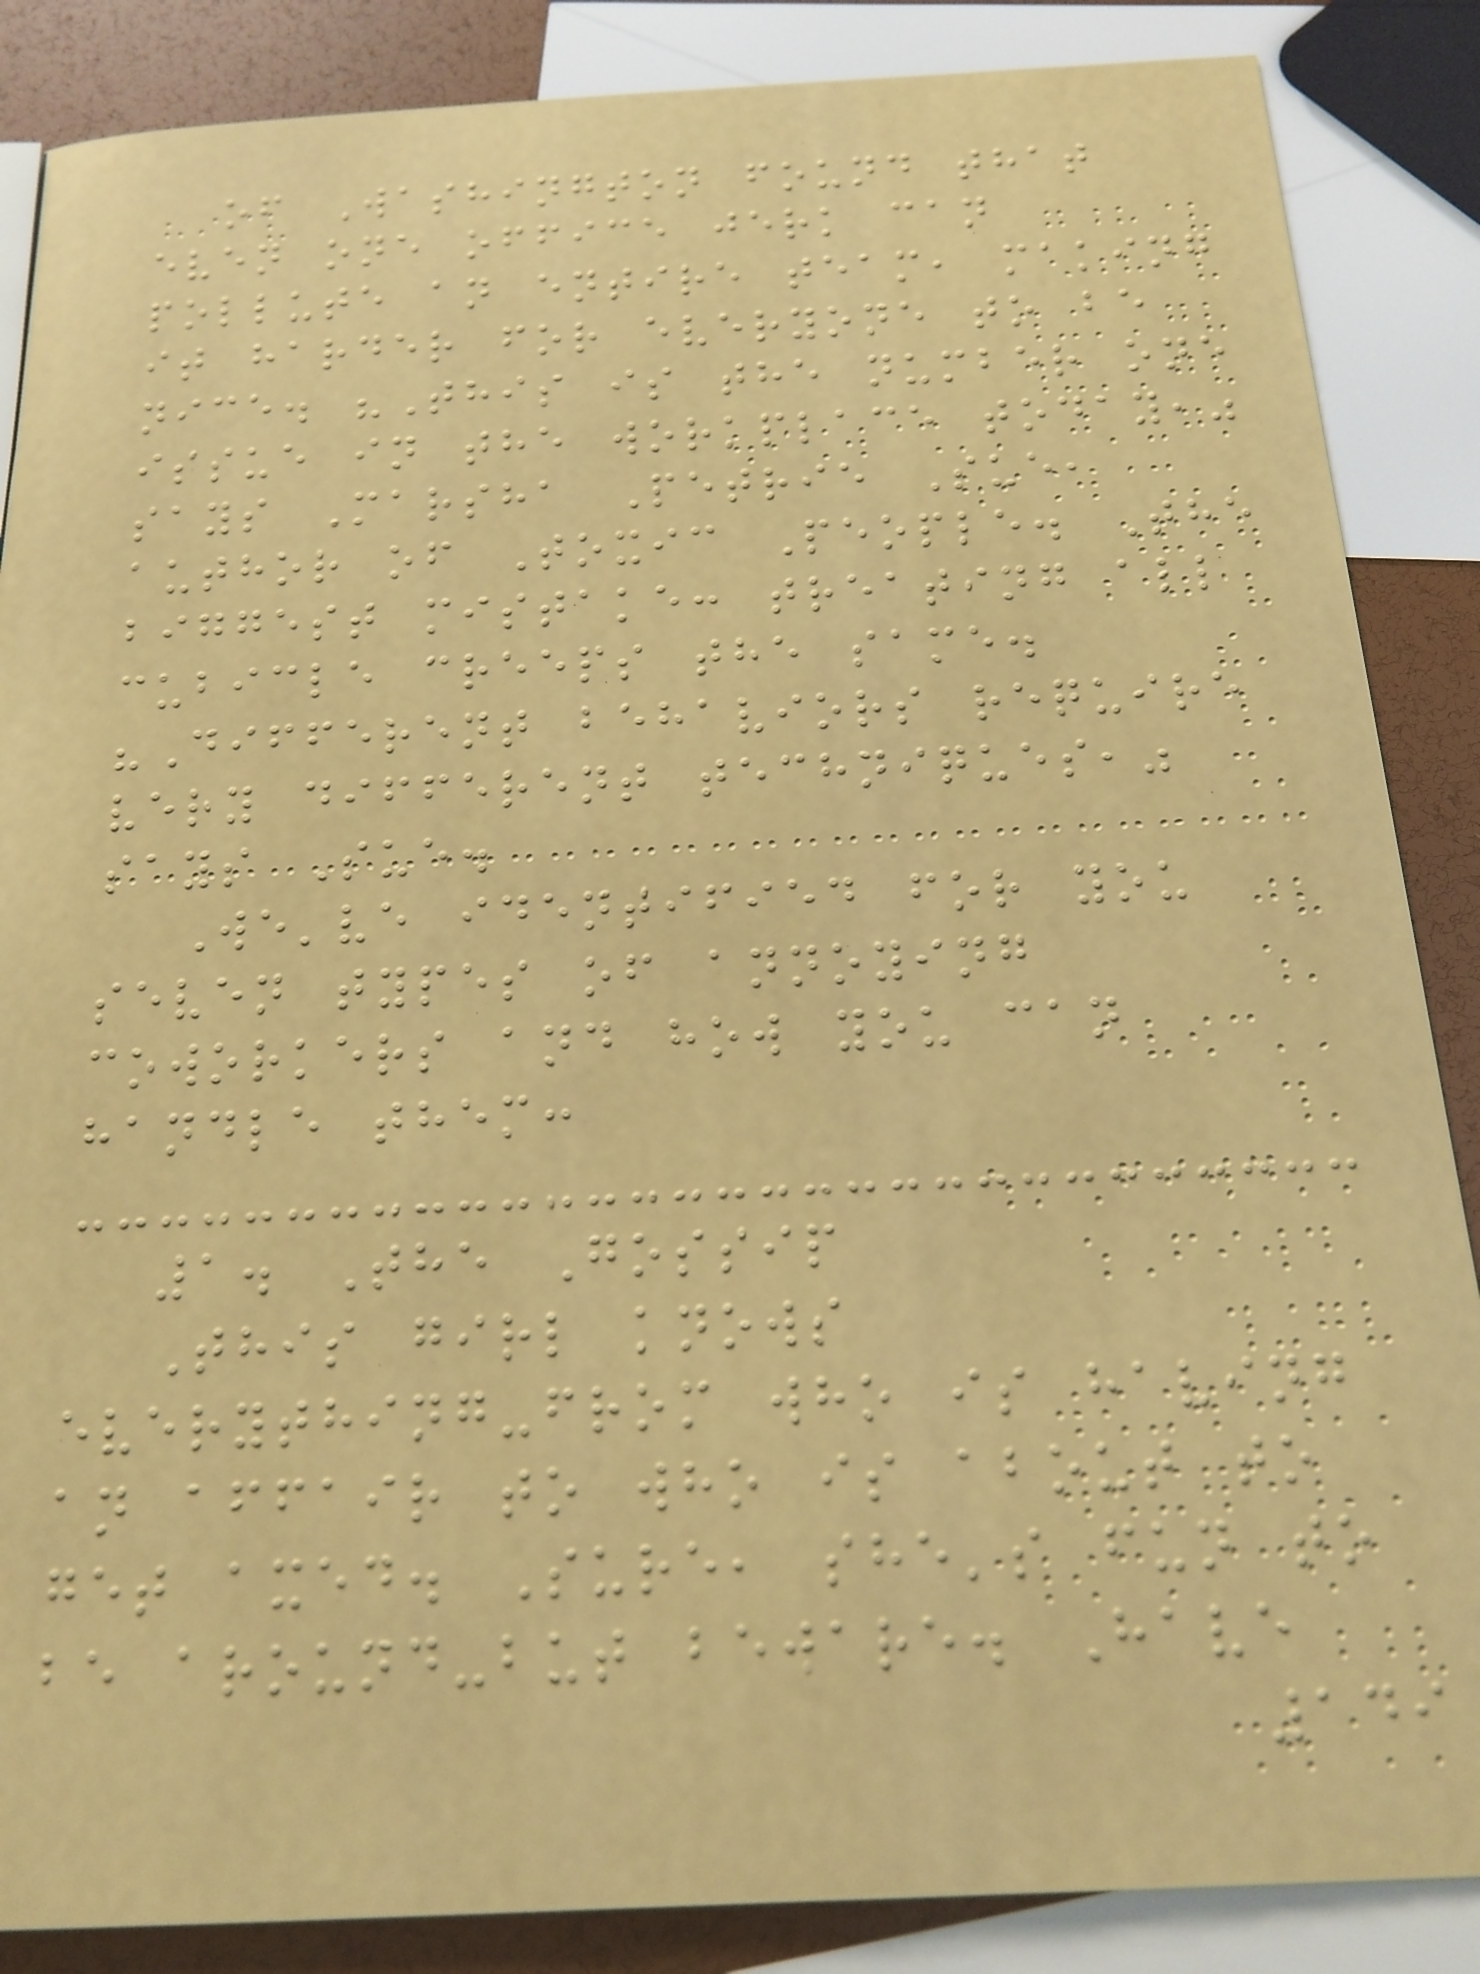of Washington found that
even one office jerk can
pollute an entire team, making
it harder for everyone to be
nice. "This is the number one
issue in the workplace today,"
says Marsha Petrie Sue,
author of Toxic People. The
biggest mistake: treating all
cubicle creeps the same.
"Different behaviors require
very different techniques,"
says Sue.
We've identified for you
seven types of annoying
coworkers and how you can
handle them:
1. The Gossip
This girl knows
everything-from who is having
an affair to who is about to
get axed. Sure, she's fun to
be around-but beware. Have
149
